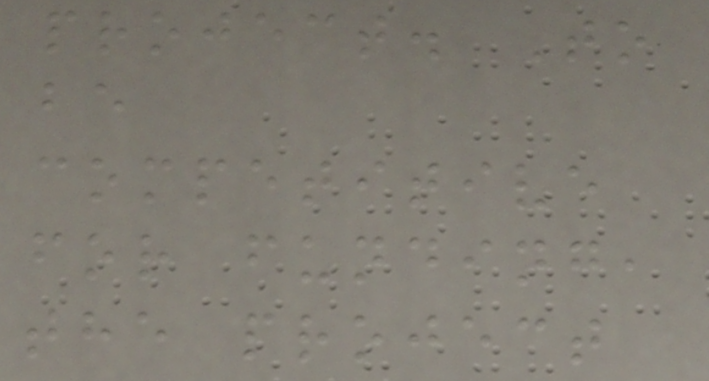project. To
be
competitive
for funding,
the project
